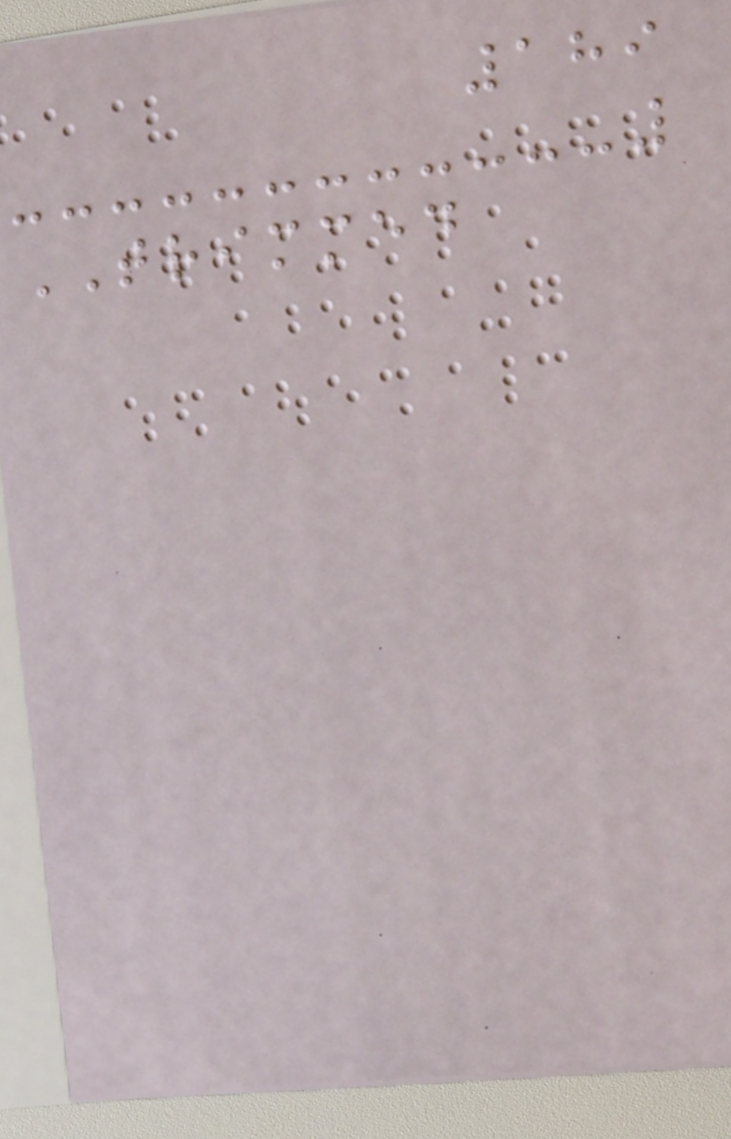189
TRIMMED
